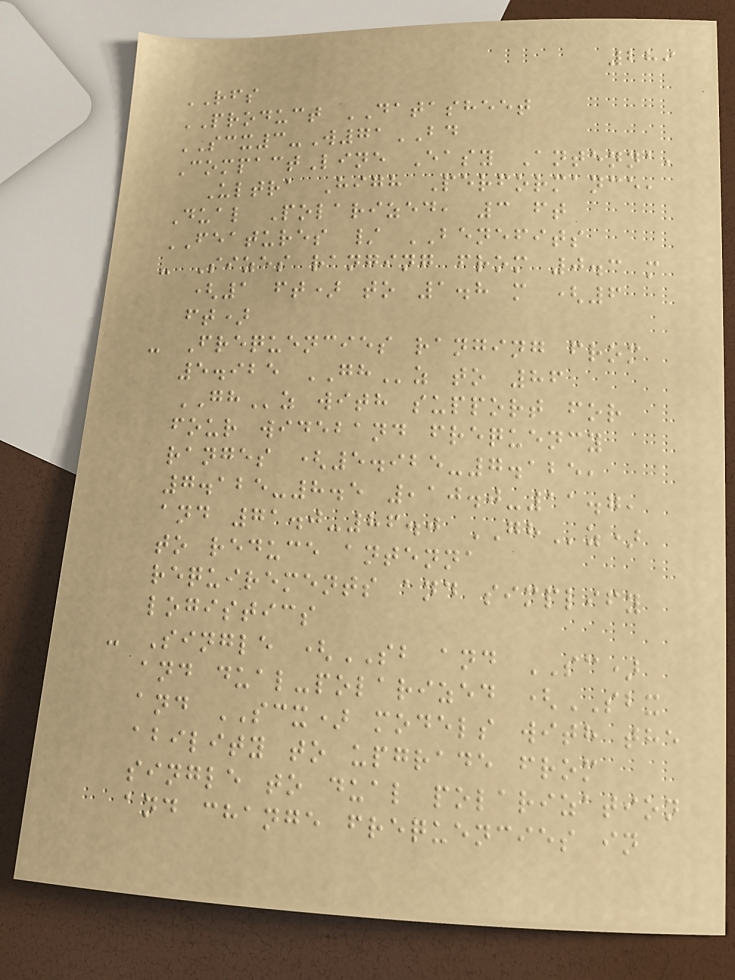289
RFS
PRODUCT DATASHEET
SCX3-W71BD
CompactLine Easy Antenna,
Ultra High Performance,
Dual Polarized, 3 ft
FEATURES / BENEFITS
- Sizes ranging from 0.3 m
(1 ft) to 1.8 m (6
ft)
- Frequencies ranging from
5.925 GHz to 86
GHz with support for
four wideband frequency
ranges (5.925-7.125,
7.125-8.5 ,10.0-11.7,
and 71.0-86.0 GHz)
to reduce antenna
requirements and simplify
logistics
- Single (SB and SC)
and dual-polarized (SBX
and SCX) models with the
ability to upgrade from
single to dual polarization
and change frequencies in
